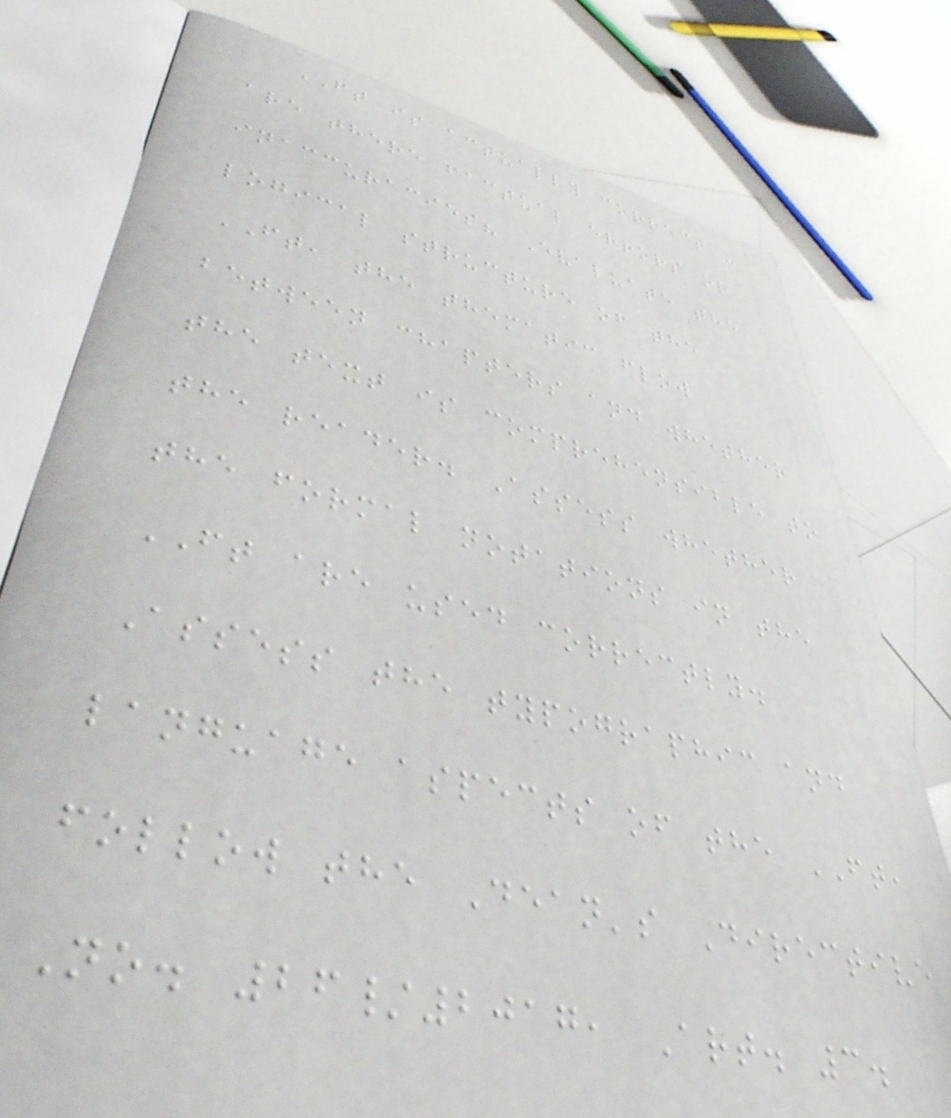FT is actually correct -
are there factual errors or
inaccuracies? Evaluate the
logical structure of the
FT, the thematic flow
between chapters and whether
the text is comprehensible to
the reader. Assess whether
the formal notations in the
FT are used correctly.
Assess the typographic and
language aspects of the FT,
follow the Dean's Directive
No. 26/2017, Art. 3.
